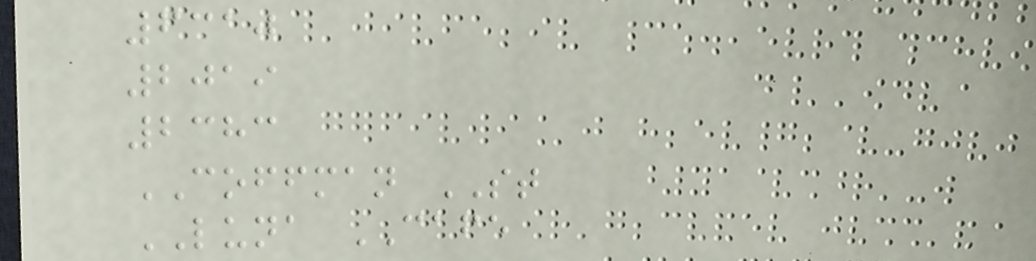6310
2019
2383
COFFMAN ST
LUNA CAFE
